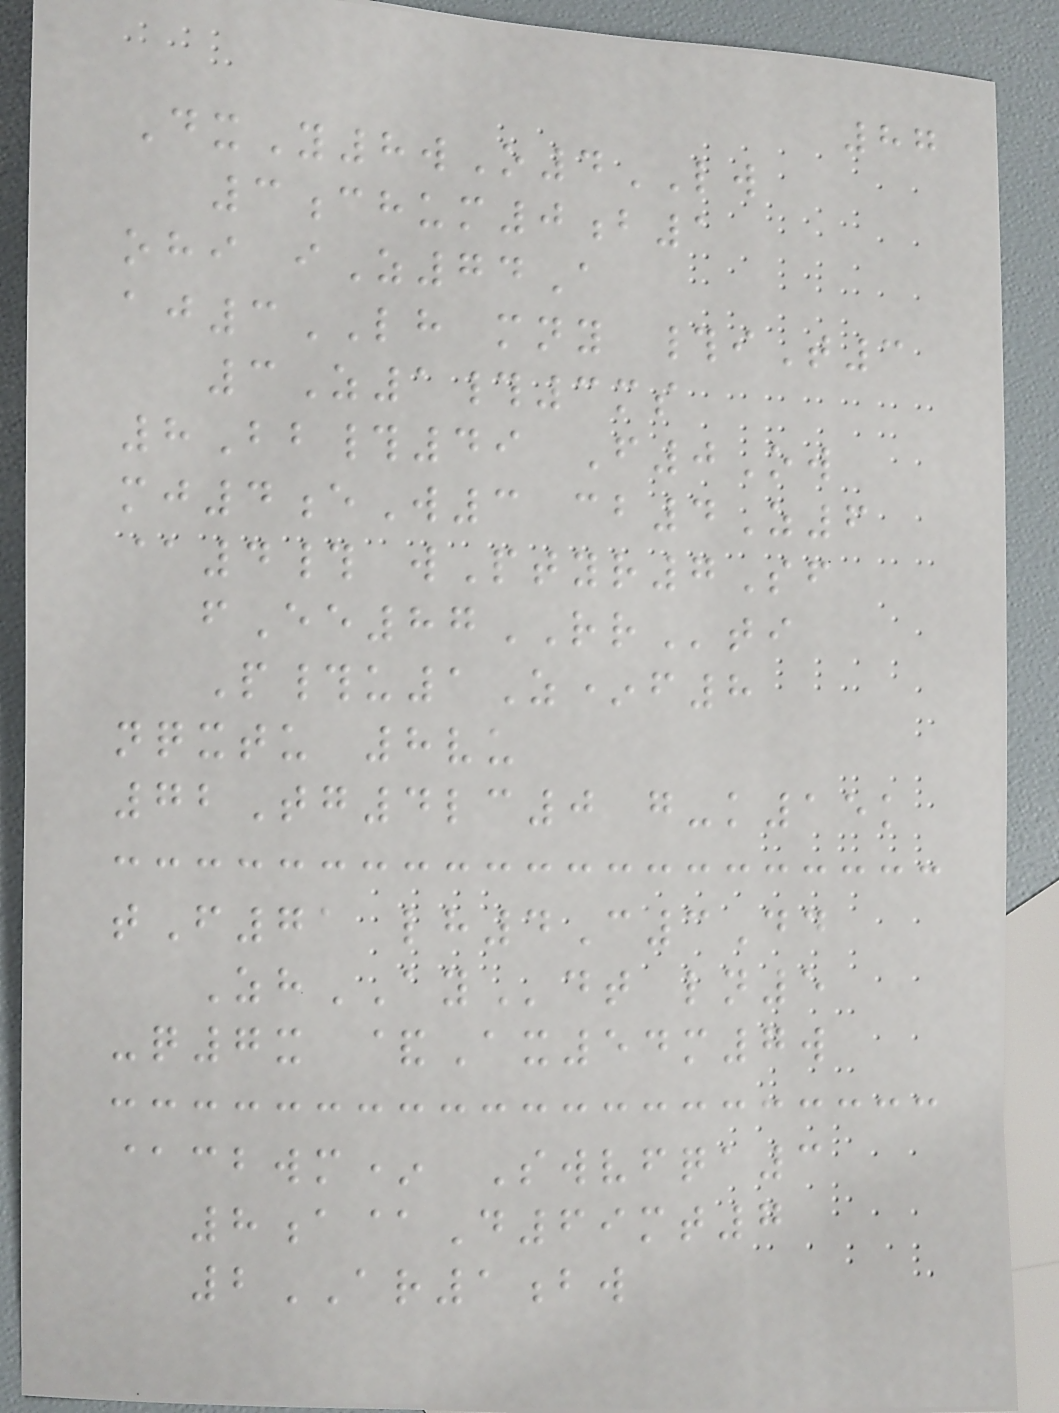87
DxY8wO4LW
3chum0b1
ohi iZ74A
aj3LH mny #iT3
3Z1#3ms
8Bb#49 F0Ow
mj4eW3 cb4Z6
@4# wPtyr7Sf
fEe87RRti
P#u1Z*f8
nqxtu 8vu
72Tg4lc0 g-k15k
tF71 lh4C3Dd
ZhAYdt ln5
-q7x &Ax54m7w
@cbwm* Swvfqa3
8a@D69mt7
2AR1bw
